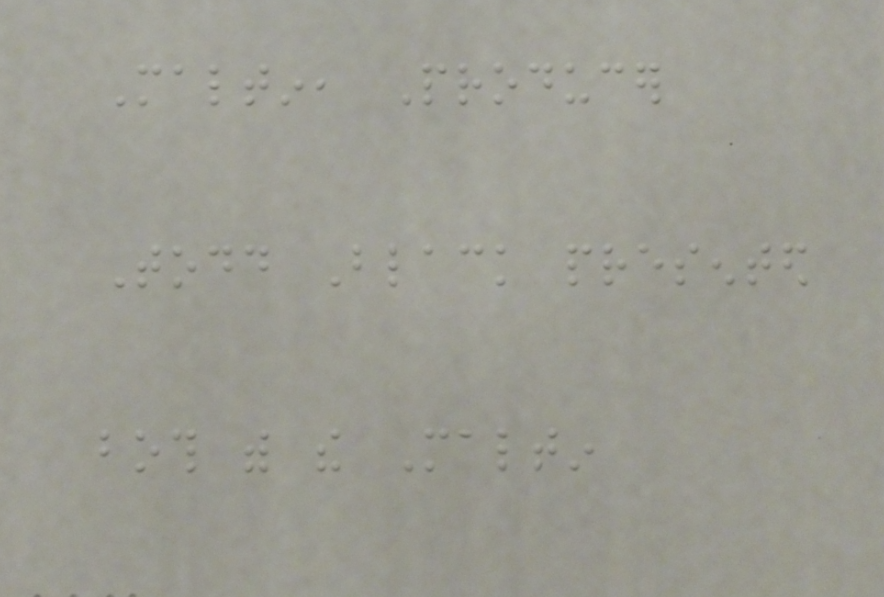Maltin, Producer
Todd Black presented
both with the Maltin
